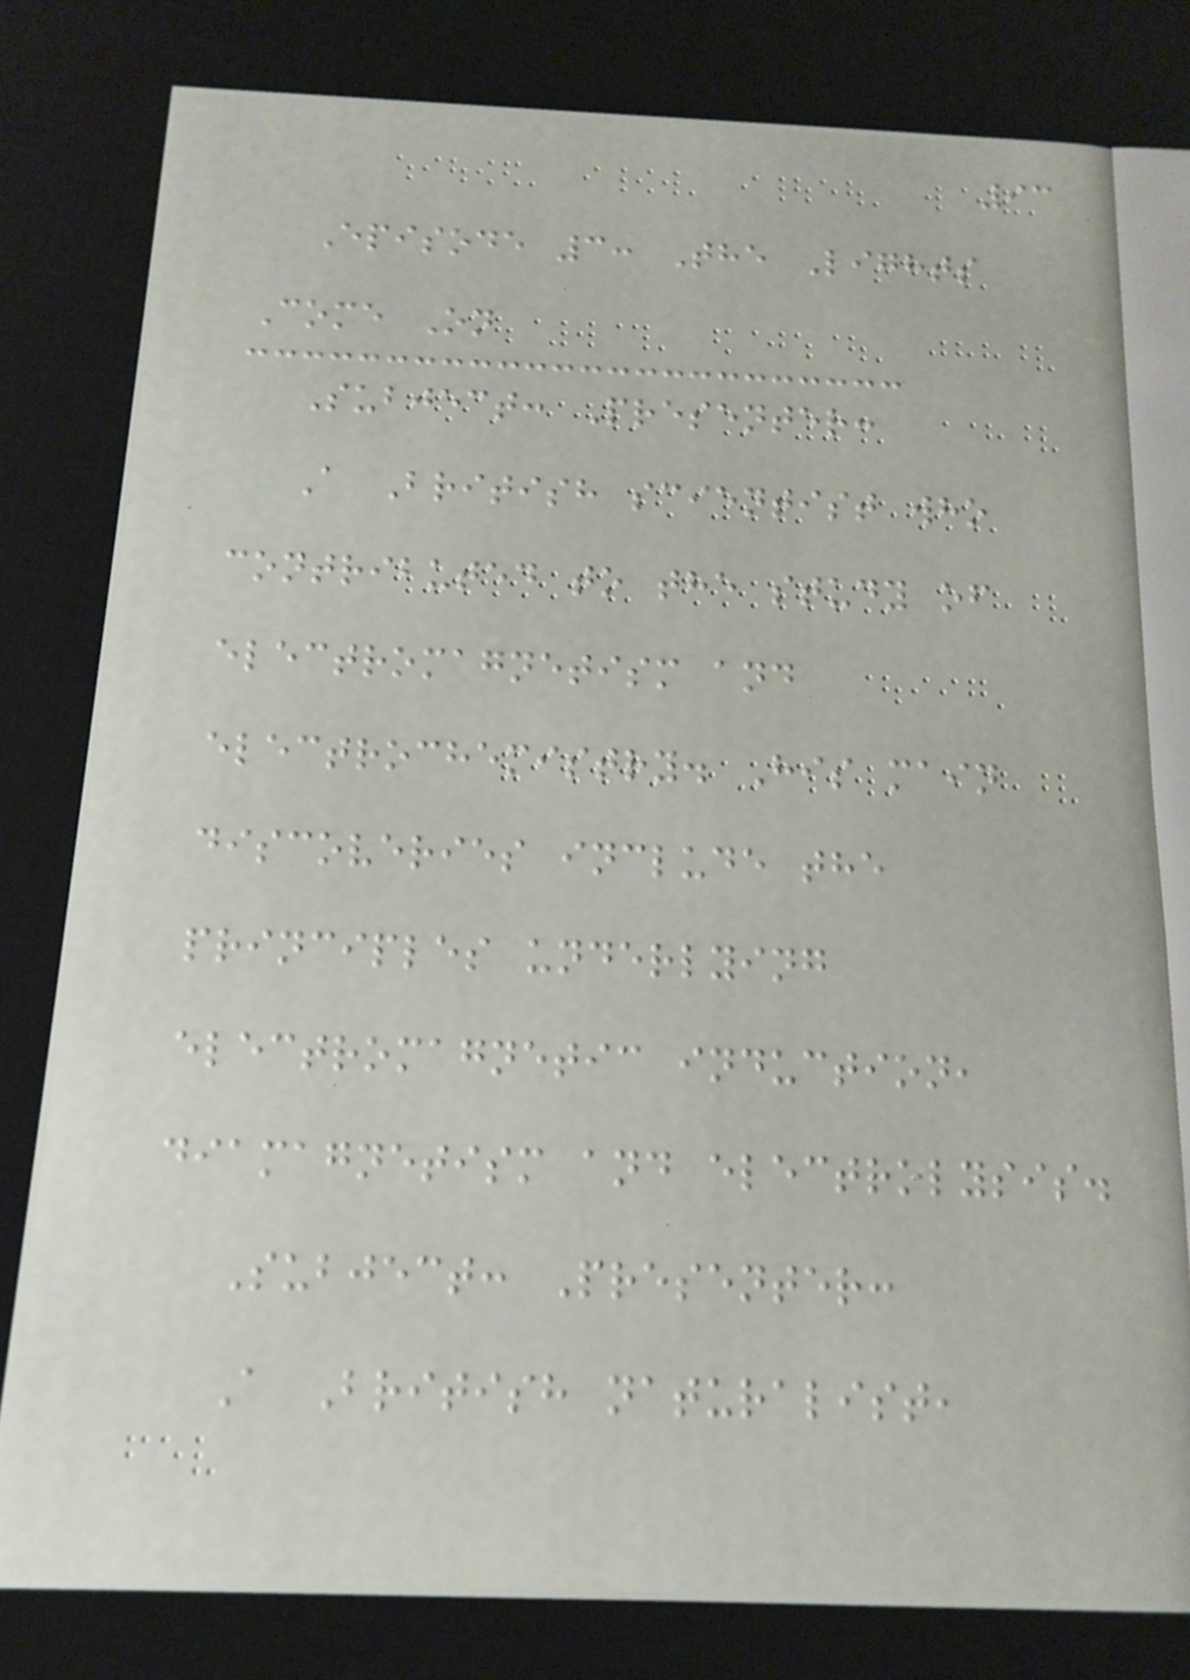93
Episode 3: The Lights
Come On
Subject: Presenter:
A British scientist who
contributed to the study of
electromagnetism and
electrochemistry. His main
discoveries include the
principles underlying
electromagnetic induction,
diamagnetism and electrolysis.
Subject: Presenter:
A British naturalist,
